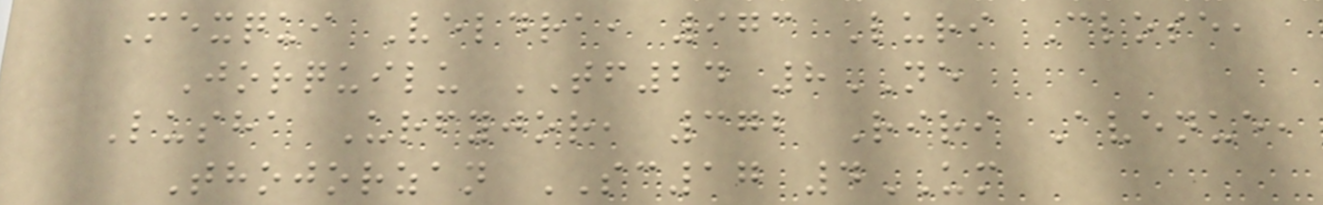Mexqui Veldra, 973 Luri Close,
Jorquilu TF24 8NE
Lusha Urfyjor, 372 Riri Avenue,
Thojorzan SC17 4UM
